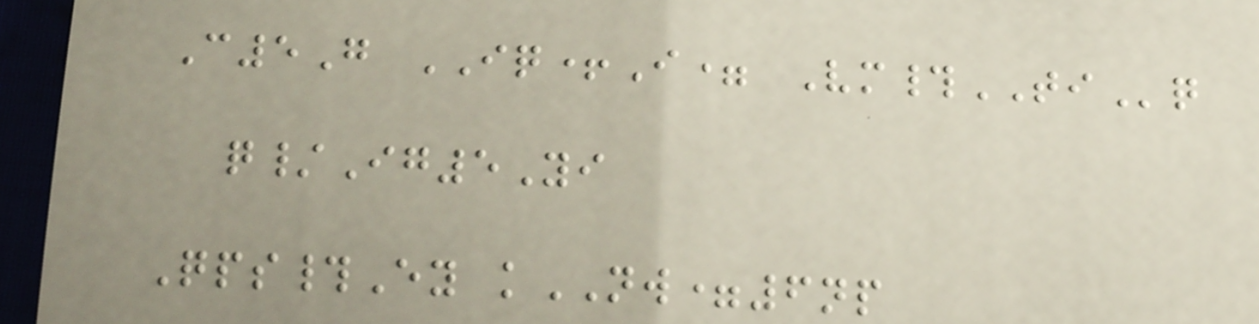C5G IQ+I= Vm#TIq
q/Ig5Yi
Qps#Ey kNW=6np
